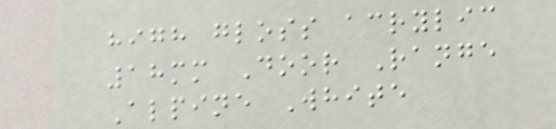high gloss acrylic
18mm Door Range
Alpine White
